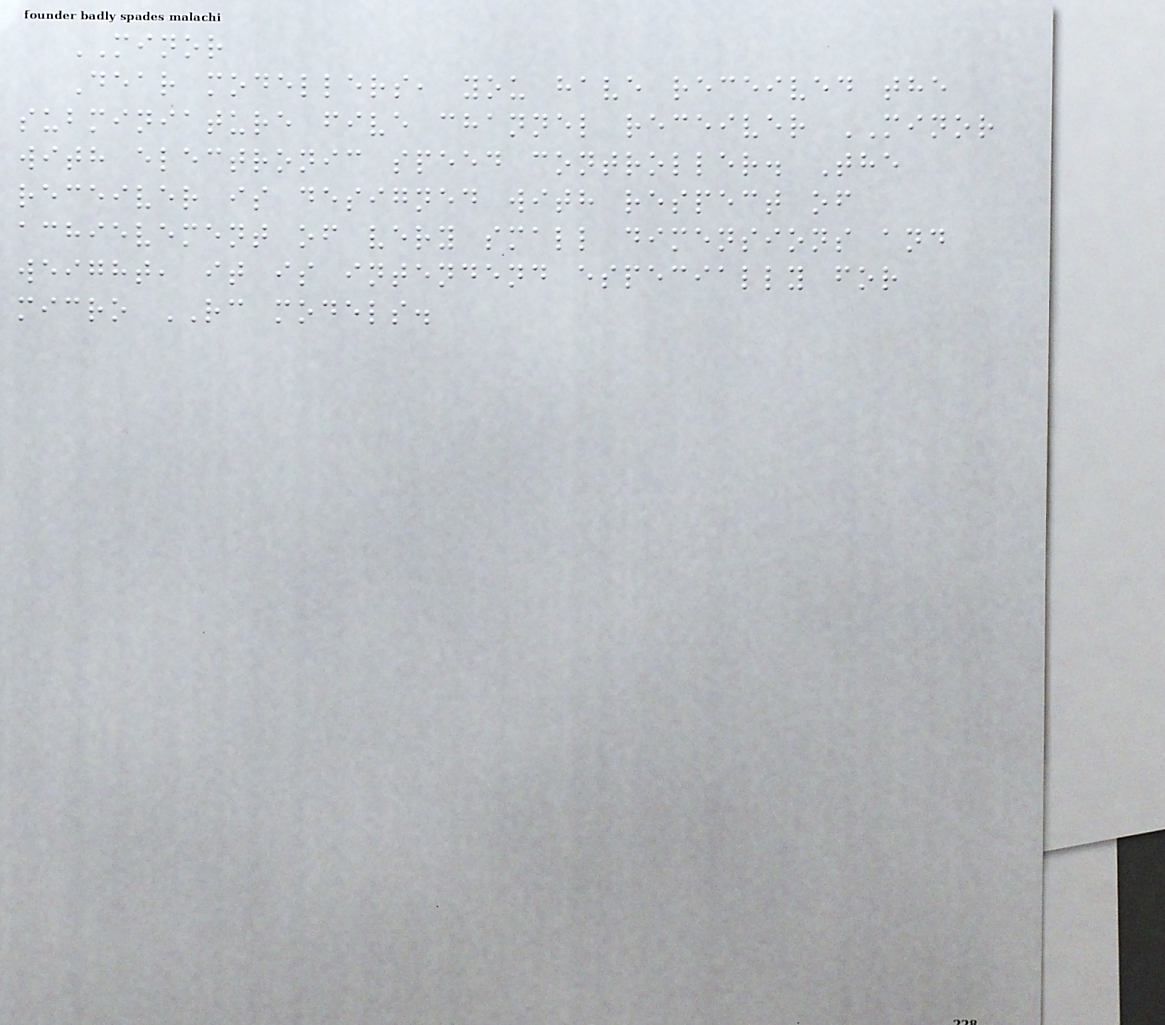MINOR
Dear modellers, you have received the
subminiature five channel receiver MINOR
with electronic speed controller. The
receiver is designed with respect of
achievement of very small dimensions and
weight, it is intendend especially for
micro RC models.
